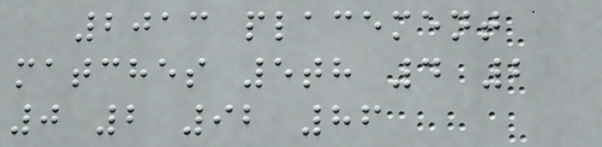2013 placement
matches 5th 4 2
0 2 92 86
